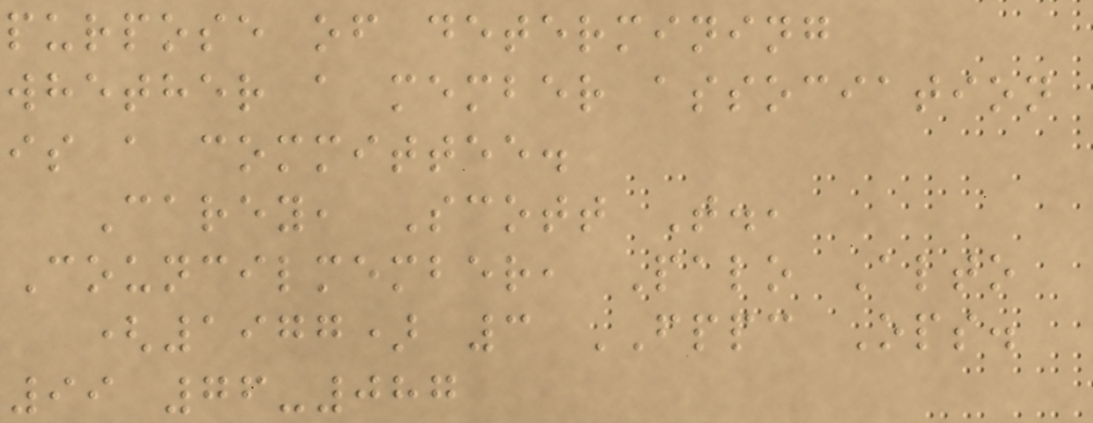purpose of determining
whether a member association
is a committee.
Carey, Scott T.,
Councilmember, Palo Alto
(1977) 3 FPPC Ops.
99 76-087
